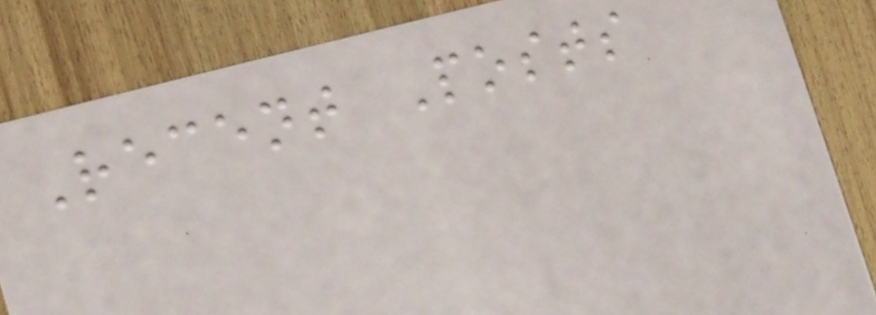Recent Posts
